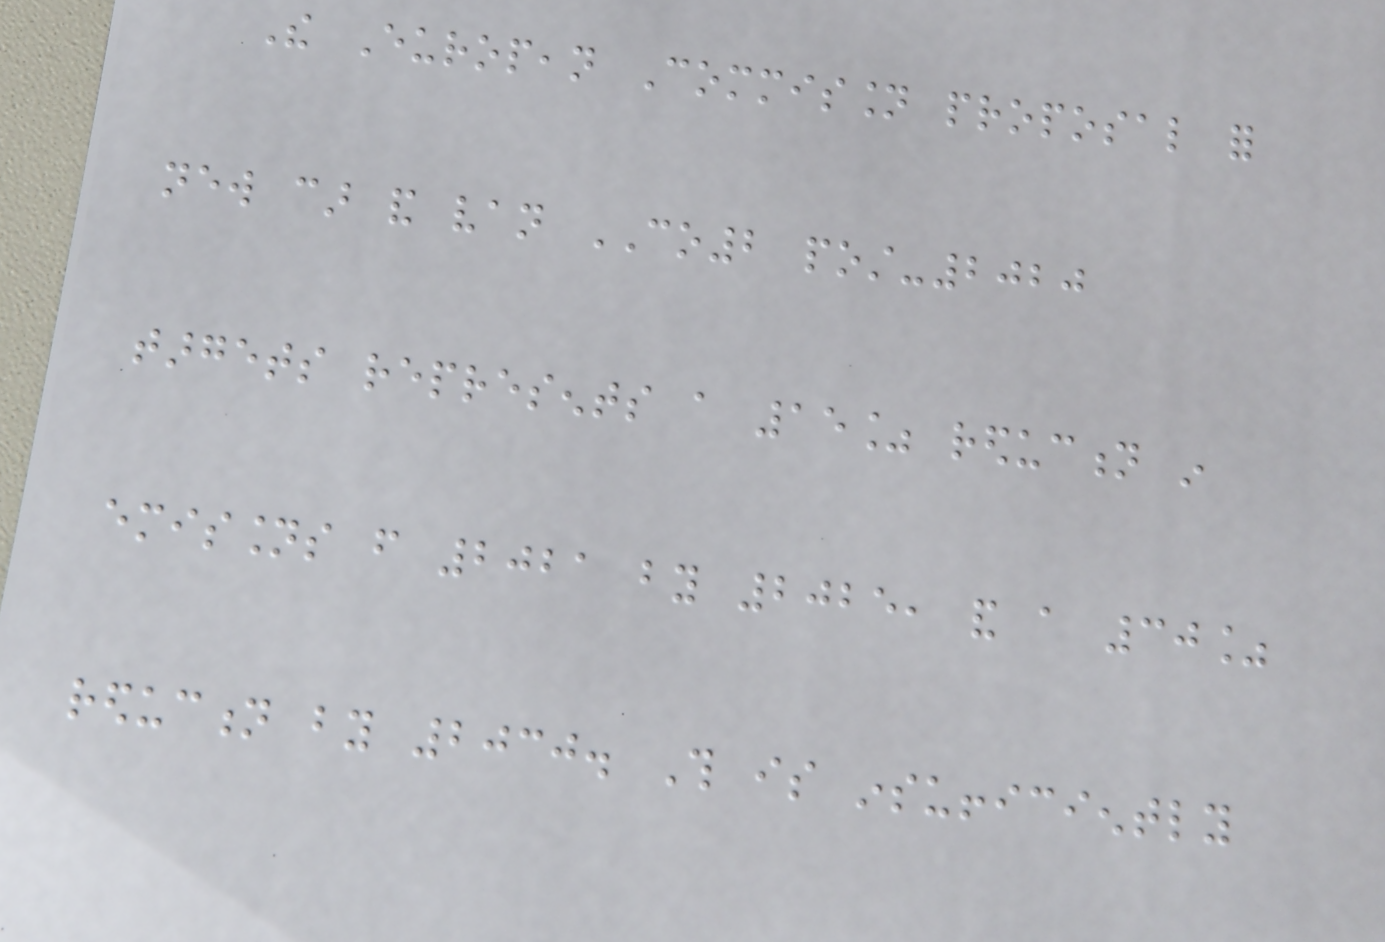The European Commission proposal for
new car and van CO2 post-2020
targets represents a 15% reduction in
emissions from 2021 by 2025, and a 30%
reduction by 2030. This is insufficiently
